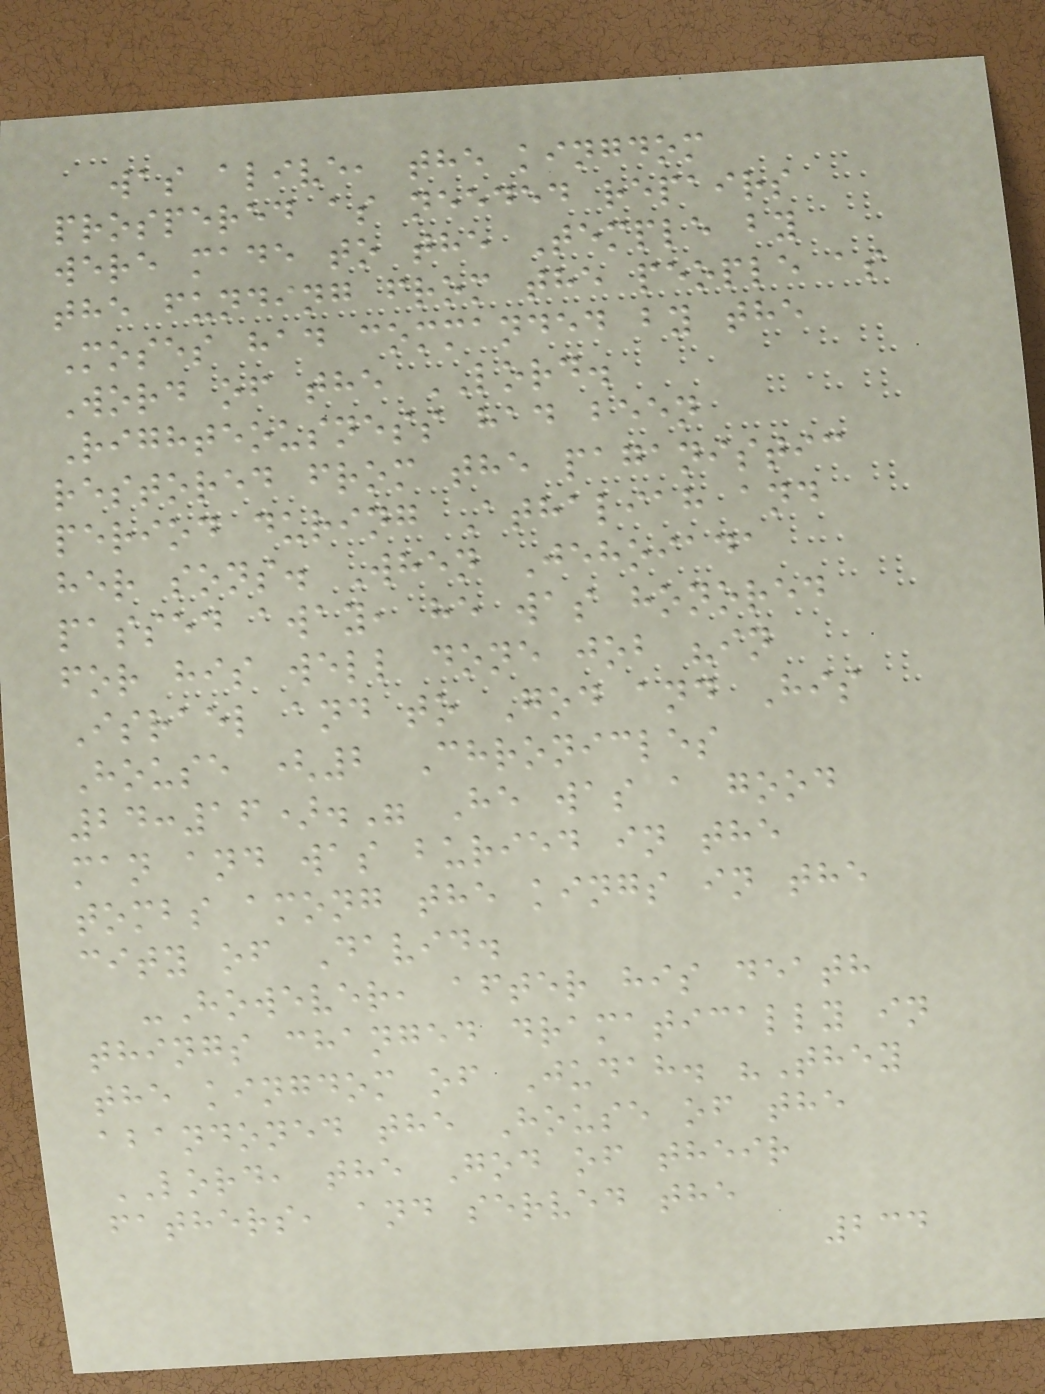was alive, the kingdom
prospered as needed repairs
were made to the Temple by
the funding from the people as
Moses had commanded by the
Word of the LORD.
Righteousness had been
restored from the paganistic
period during Athaliah and
her sons. When Jehoiada
passed away, he was honored
for his well done job "in
Israel and to God and His
House (2 Chronicles
24:16)." He was a good
man and was buried in the
tombs among the kings in the
city of David.
-However, after his death
things changed dramatically in
the kingdom of Judah. "They
abandoned the House of the
LORD, the God of their
fathers, and served the
234
